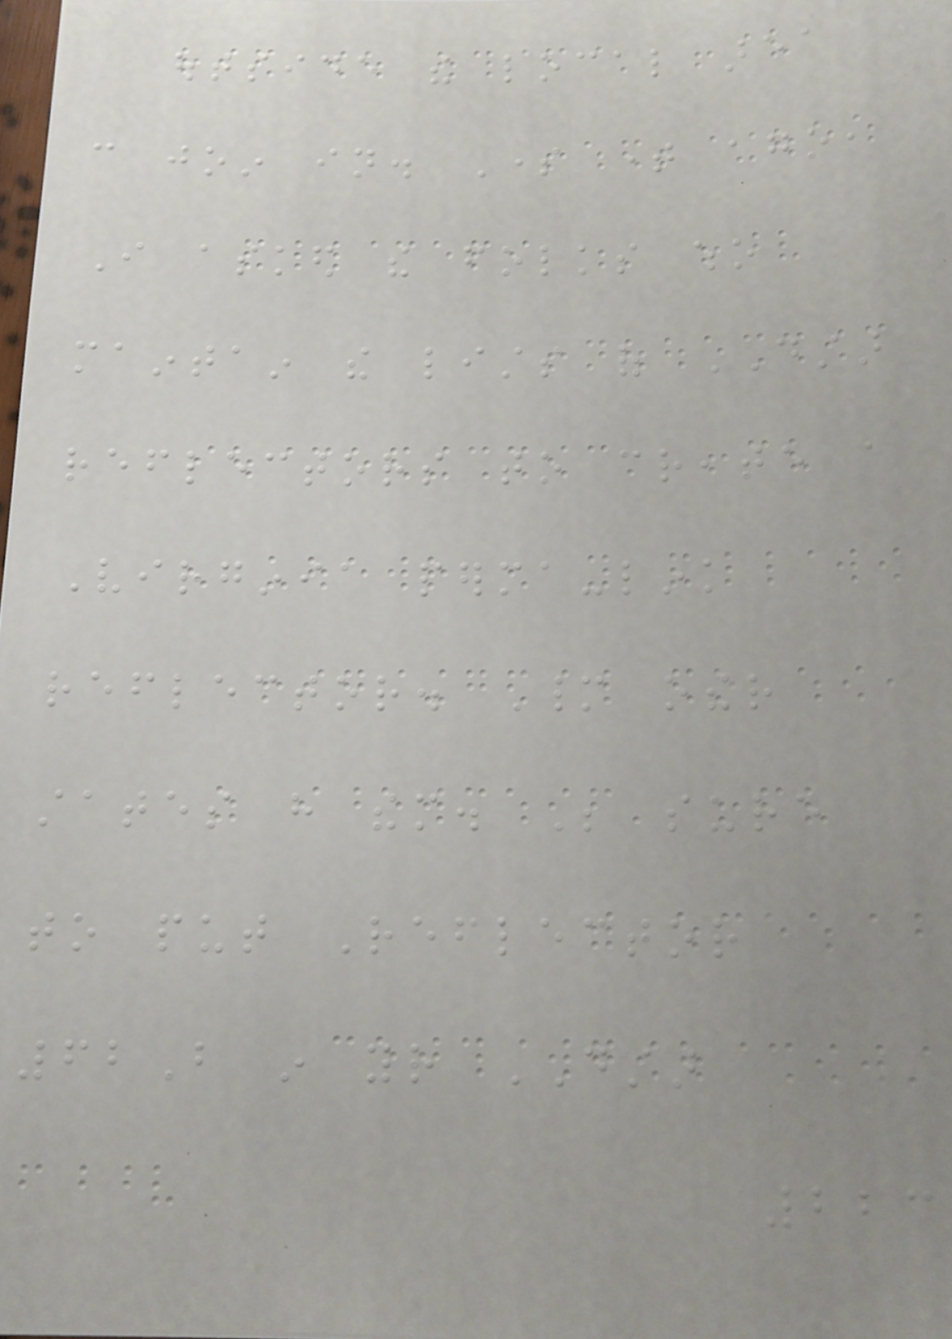outside the local area
can join in. Some time ago,
I asked the folks who
maintain the lists of DSTAR
reflectors to create a
Virginia perma-link
reflector. Many other
states have them. Be sure
to put Reflector
62B in your DSTAR
223
